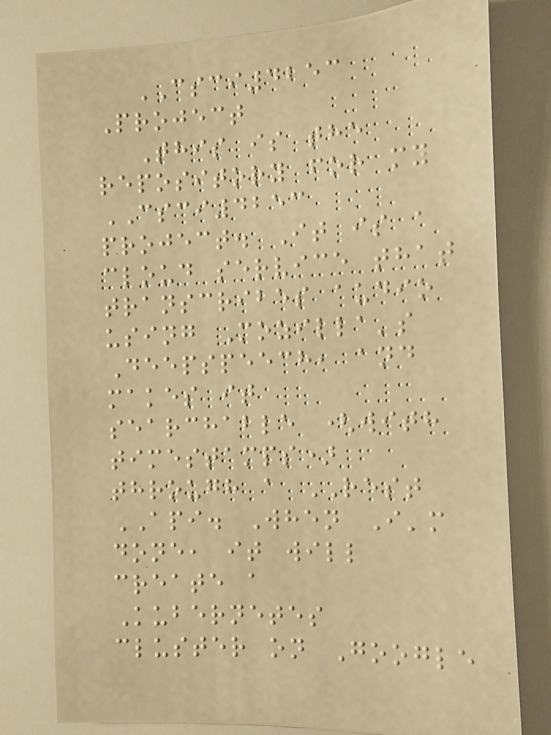CSCI4253
Project
This is the
repository for my
CSCI4253
project. It is a
cloud service that
transcribes audio
using Mozilla's
Deepspeech, and
makes it
searchable (with
timestamps)
through a REST
API. When I'm
done, it will
create a
Kubernetes
cluster on Google
